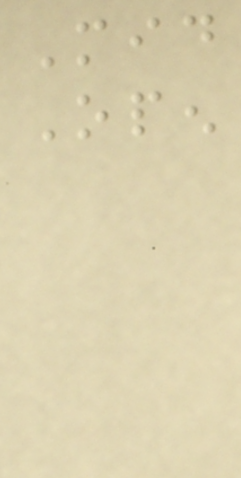Mid
Open
